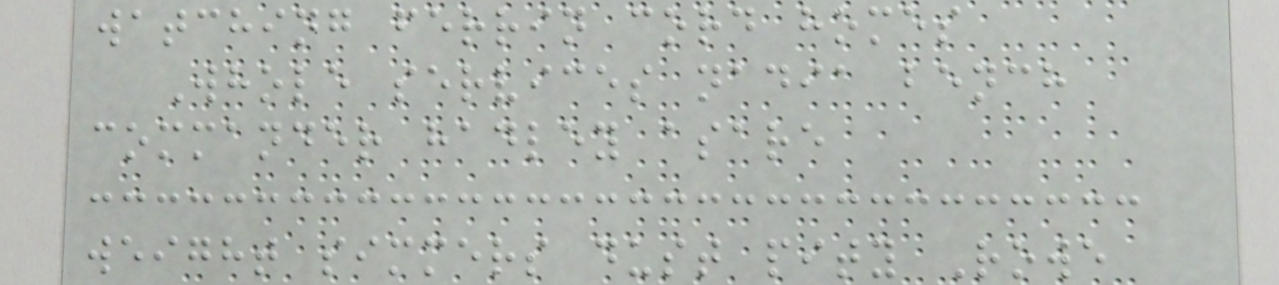watching ferrin cord homes
Whole services nadia bench
commander hadley asare
weight simmers dust pity Rowe
